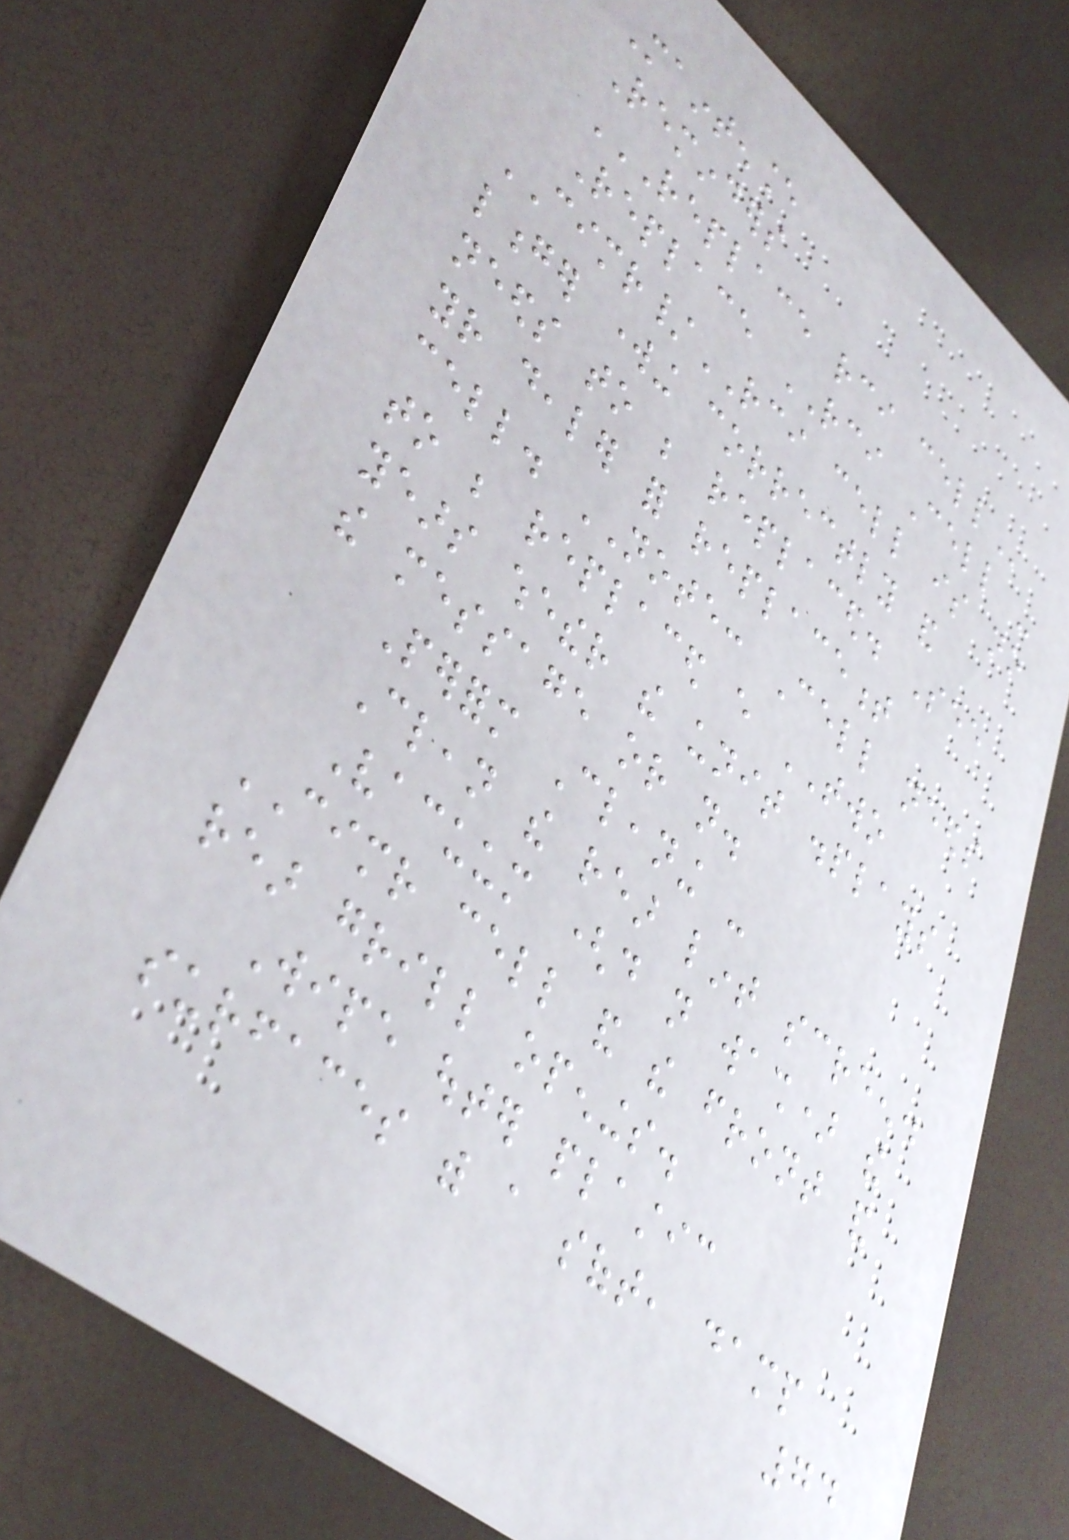Maintenance
Reminders
REPLACE RCI CELL
Replace RCI Cell -
CIMR/RCI cell is no
longer working correctly and
needs to be replaced. See
your dealer for replacement
cell. NOTE: Cell needs
to be replaced every TWO
years whether the unit displays
the message or not.
Perform Cleaning -
Clean the rear lint screen.
Vacuum (do not wash) the
CIMR cell and the front and
rear grill openings.
Wipe outer plastic
surfaces with a soft, damp
74
